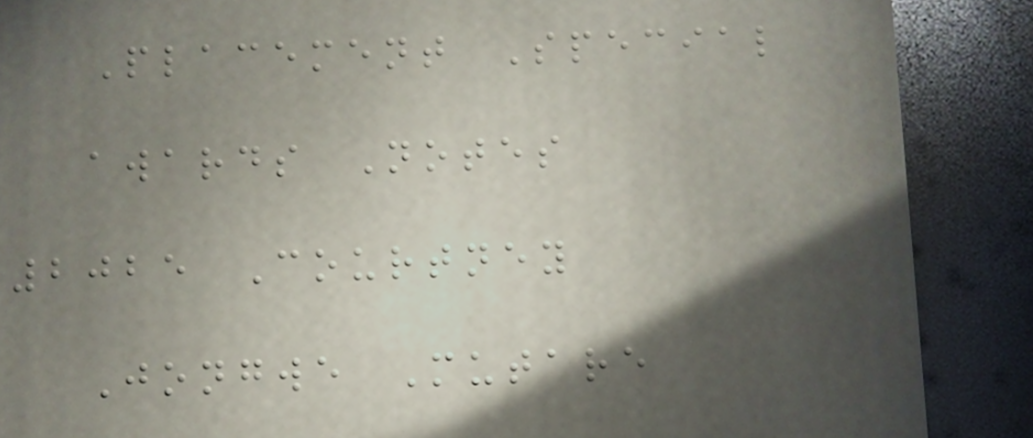Placement Special
awards Notes
2025 Courtney
Jongwe Mutare
